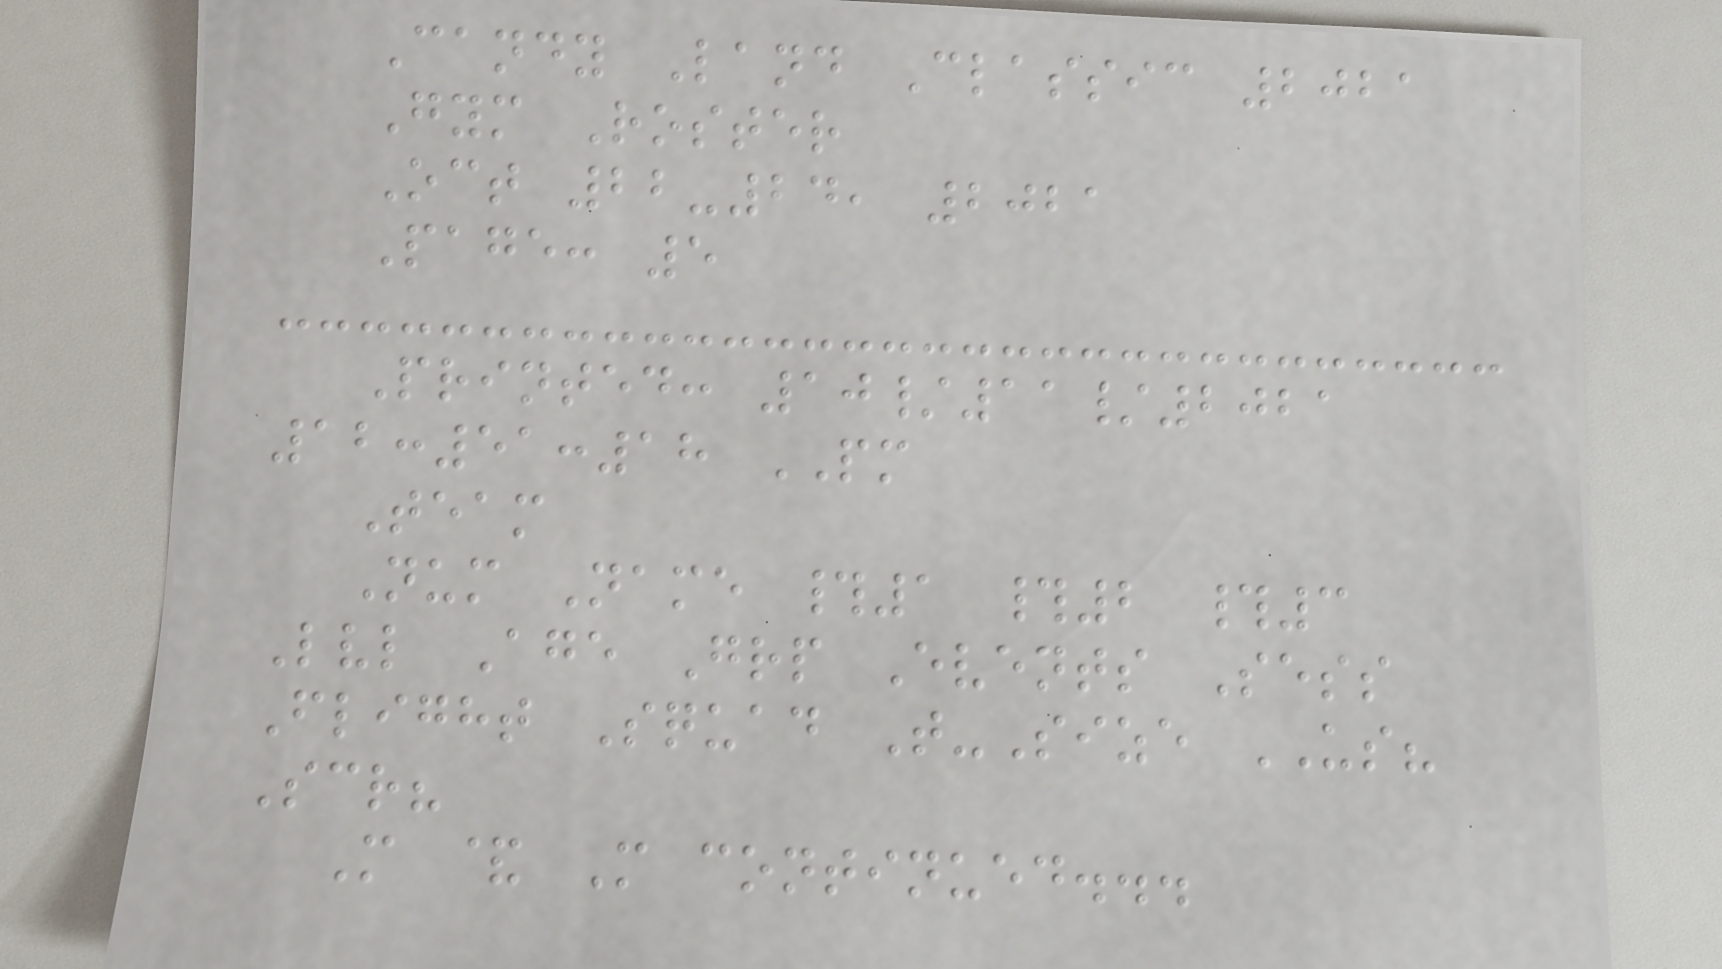Candy Land Classic 2021
Gym Roster
Oct 22-24, 2021
Page: 5
Printed: 10/11/2021
12:51:18 PM
Team
Num Name #1 #2 #3
Lvl Age Grp Events Sess
Flight Squad T-Size US?
Scr?
M & M continued...
